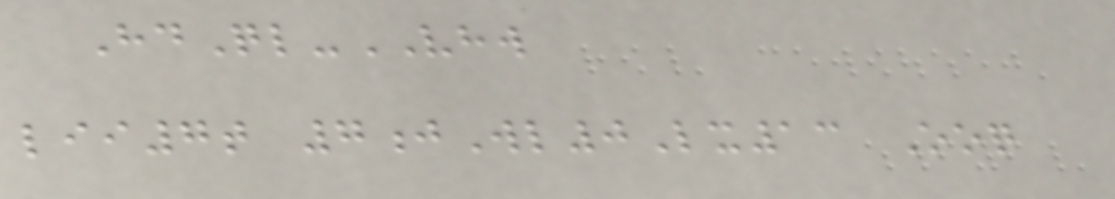HdQl-VHW
lii7t 7jWl0Lx13 Ooq
